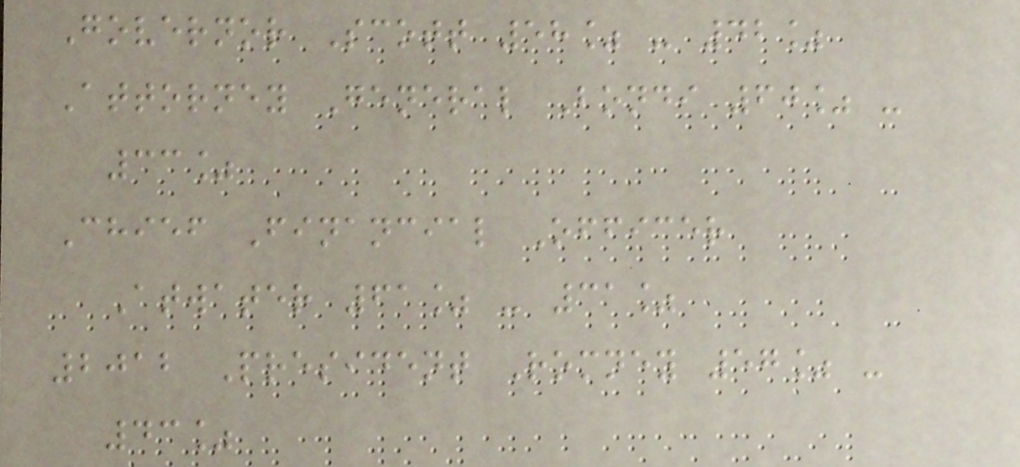Governor Scott 58% - 42%
Attorney General Bondi 60% -
33%
Chief Financial Officer
Atwater 61% - 31%
2012 President Romney 57% -
43%
